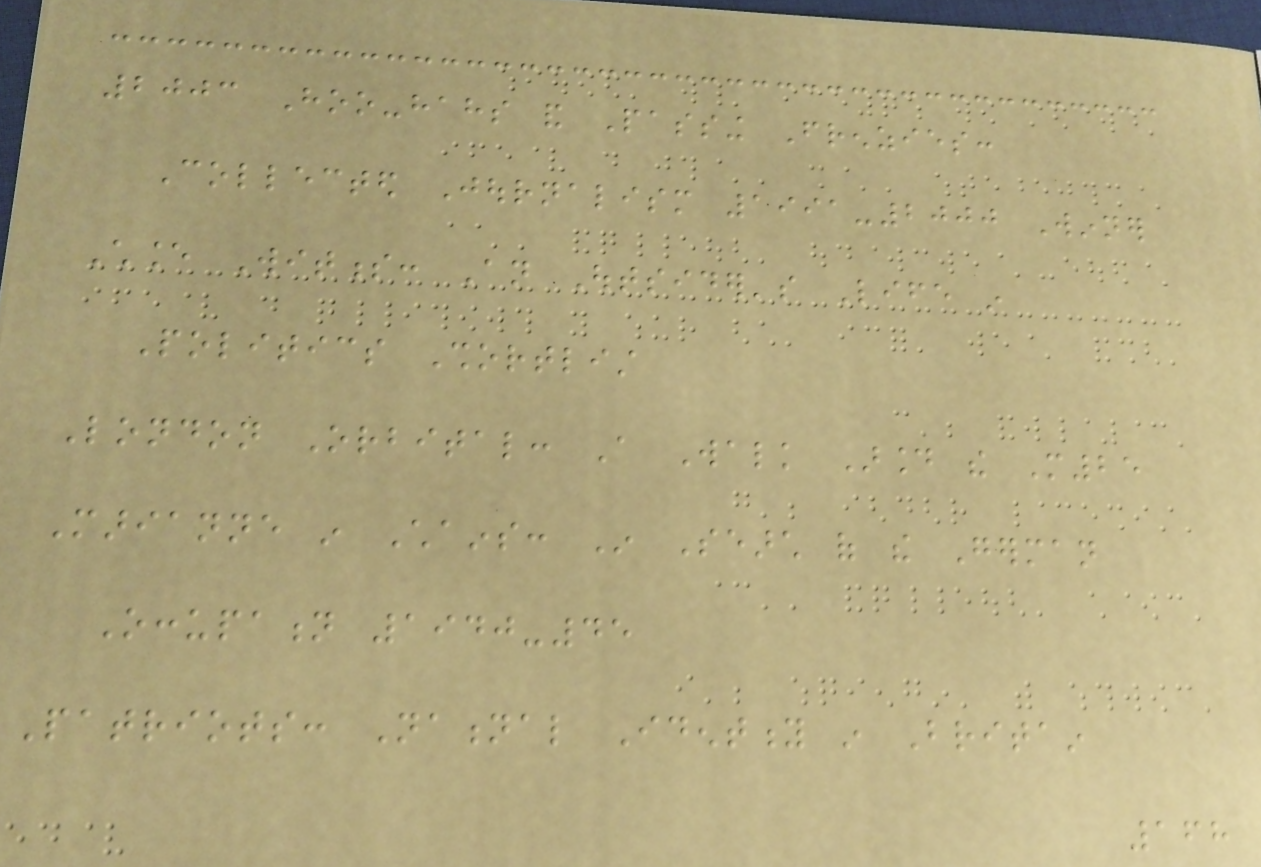2003 Hoo-hahs and Passing Frenzies:
Collected Journalism 1991-2000 Winner
Chance Witness: An Outsider's Life in
Politics Shortlist
London Orbital: A Walk Around the M25
Marianne in Chains: In Search of the German
Occupation 1940-45
Patriots: National Identity in Britain
168
